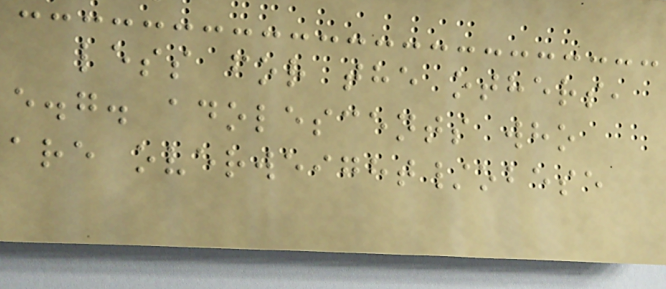less for the others,
e.g. adolescents who
are overweight/obese
